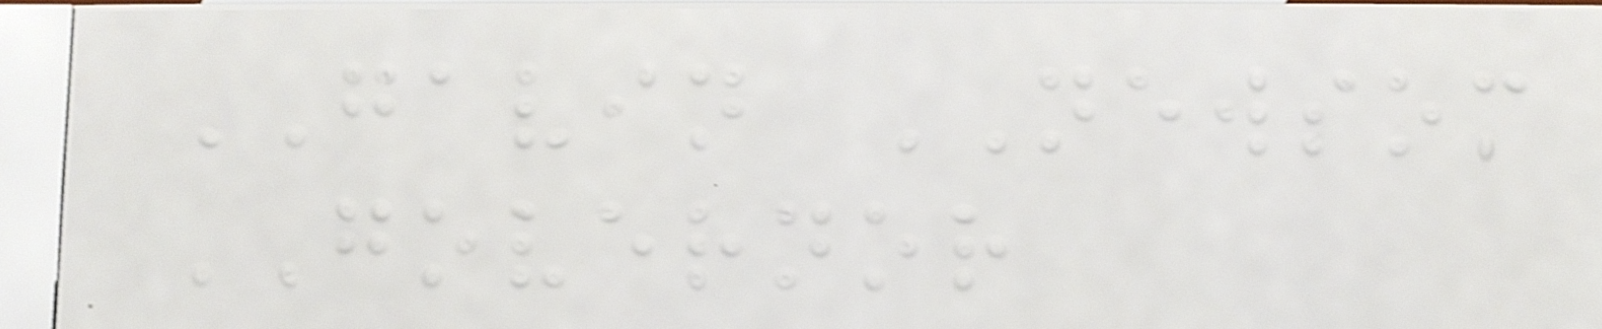GAVIN NEWSOM
GOVERNOR
